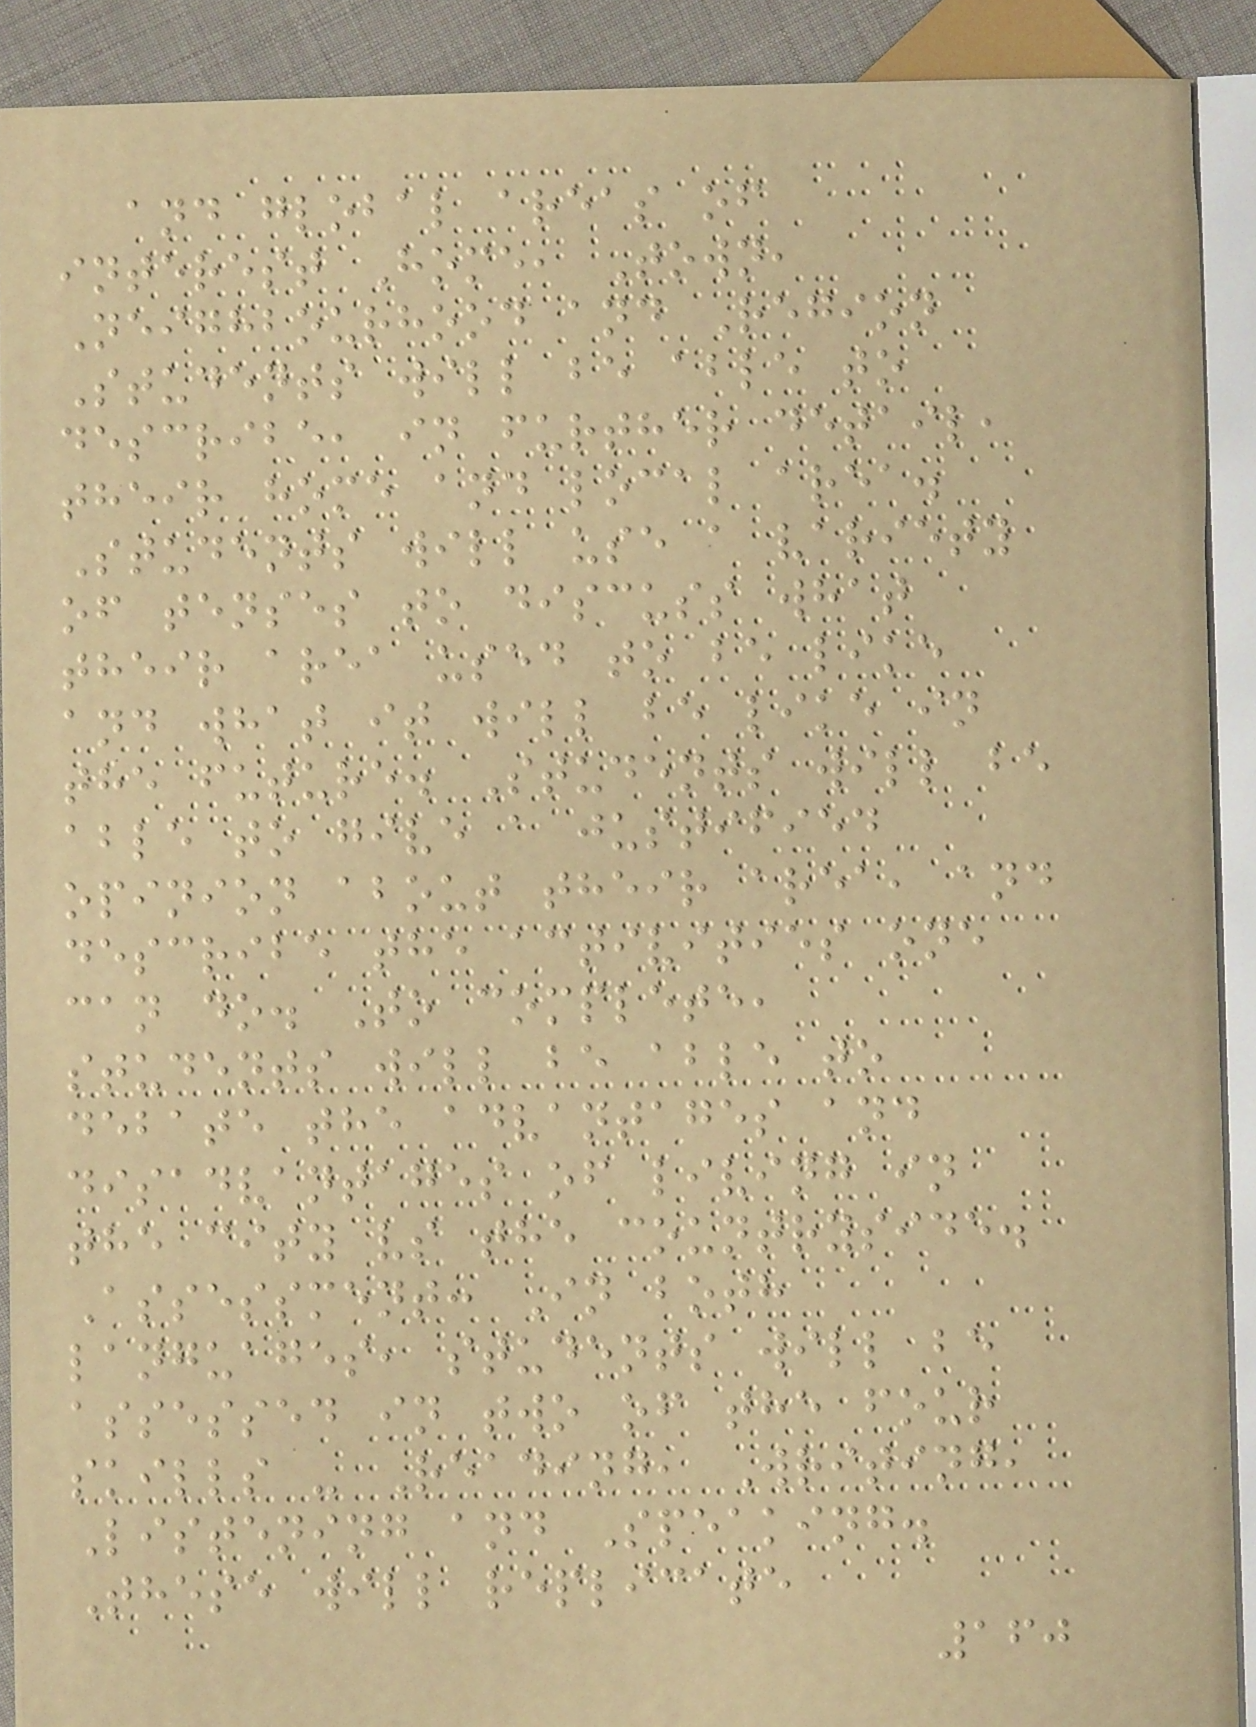and global areas of
interest Home, Town,
Neighbourhood and Region
Students will be able to
describe, in further detail,
their home and local area.
Students will use a variety
of tenses to discuss what
their area used to be like
and what it will be like in
the future. Students will be
able to give a justified
opinion about their area, and
describe the activities one
can do. To complete,
students will be able to
debate the advantages and
disadvantages of living in
the city vs the countryside.
Assessment: In both
languages, students will be
assessed in two of the four
skills - Reading, Writing,
Listening and Speaking.
These will replicate
160
